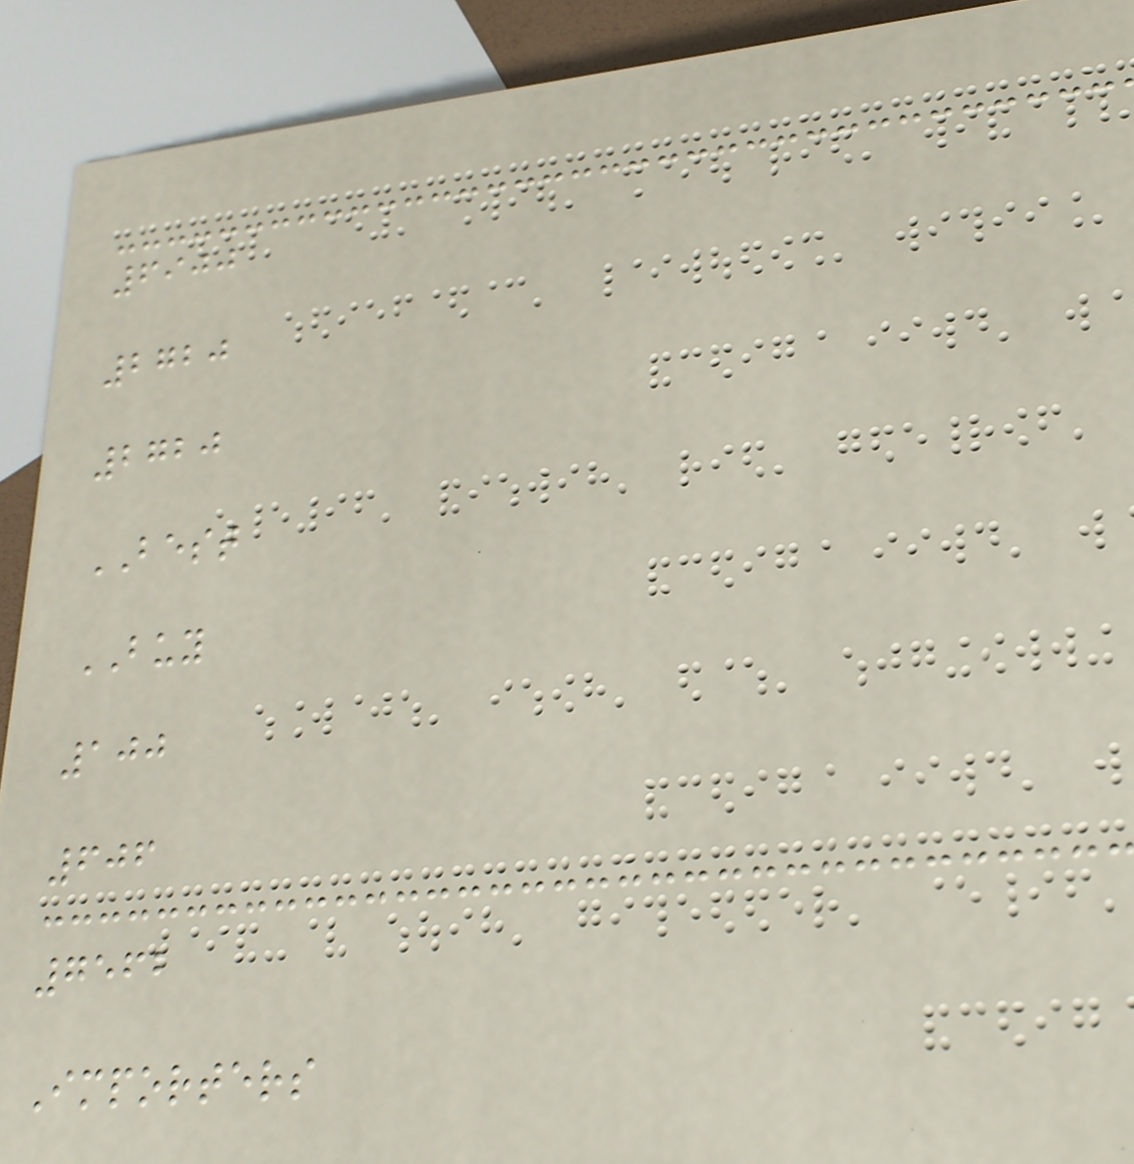6900
2720
2720
BEST
BUY
100
606
7562
Importers
